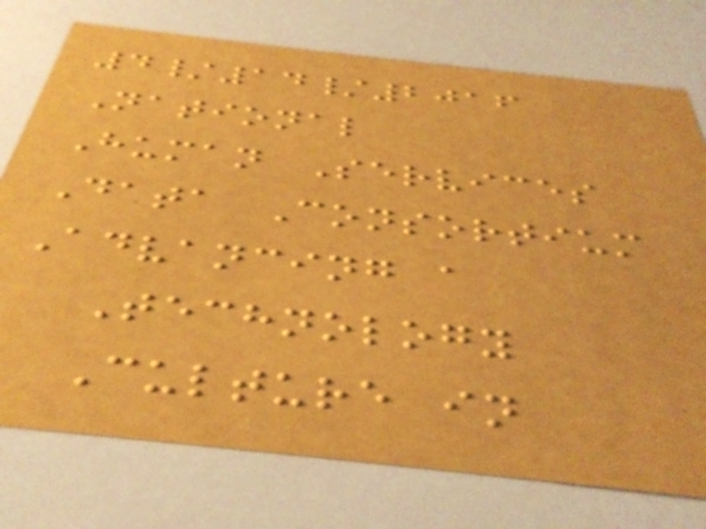4/14/2016
National
Human Services
Data Consortium
Advancing a
Technology
Culture in
